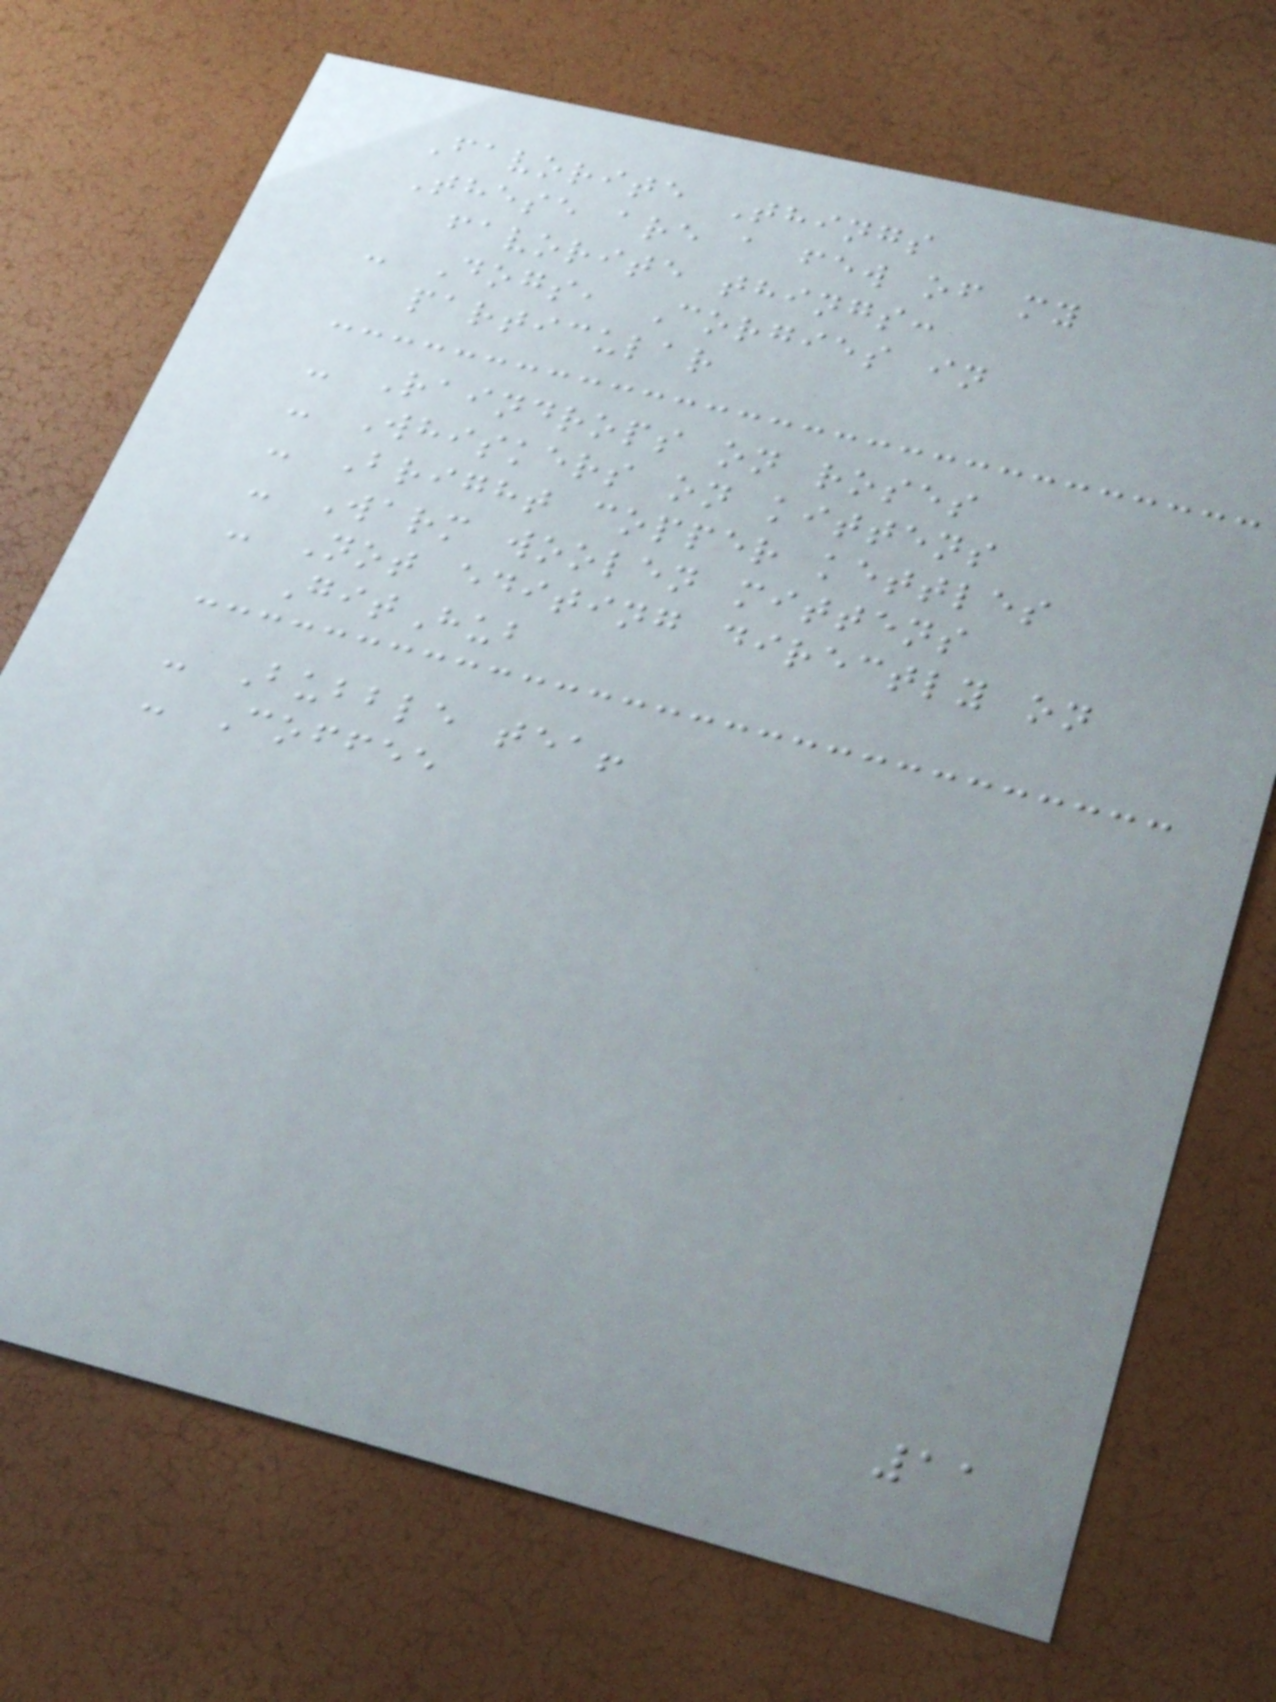Favorite Things
These are a few of my
favorite things:
- Dogs, Corgies in
particular
- Raindrops on roses
- Whiskers on kittens
- Bright copper kettles
- Warm woolen mittens
- Not editing directly on
GitHub
- Bubble tea!
- Coffee
11
